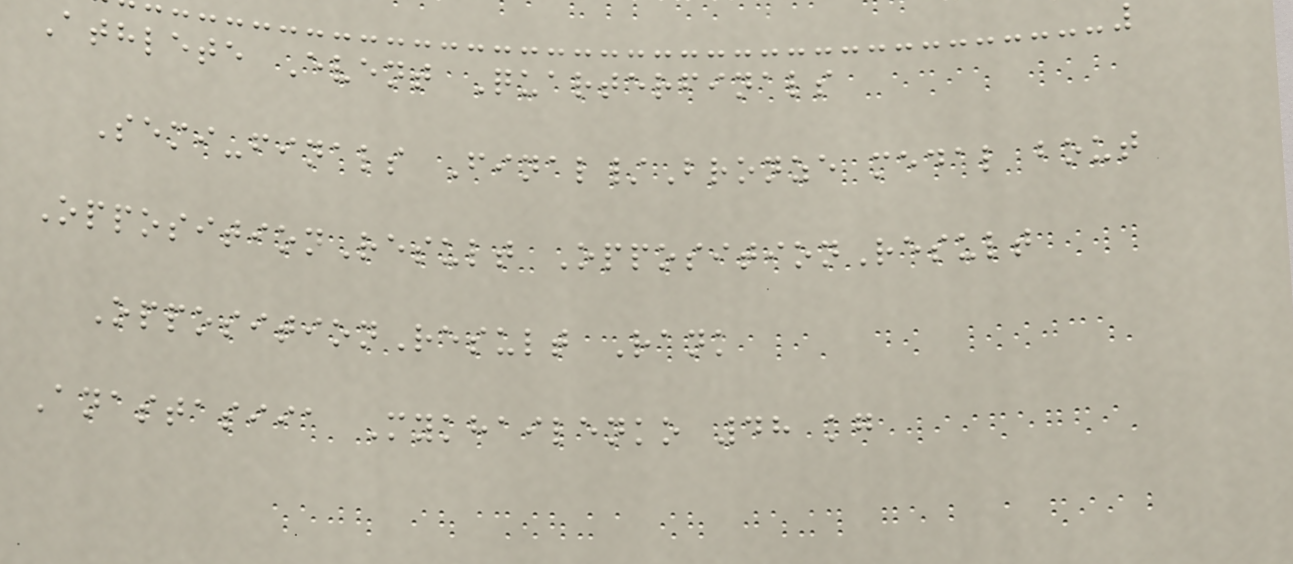Athlete Event Quarterfinals
Semi-finals Final/Bronze medal bout
OppositionResult OppositionResult
OppositionResult Rank
Anastasiia Mykhailenko 48 kg
